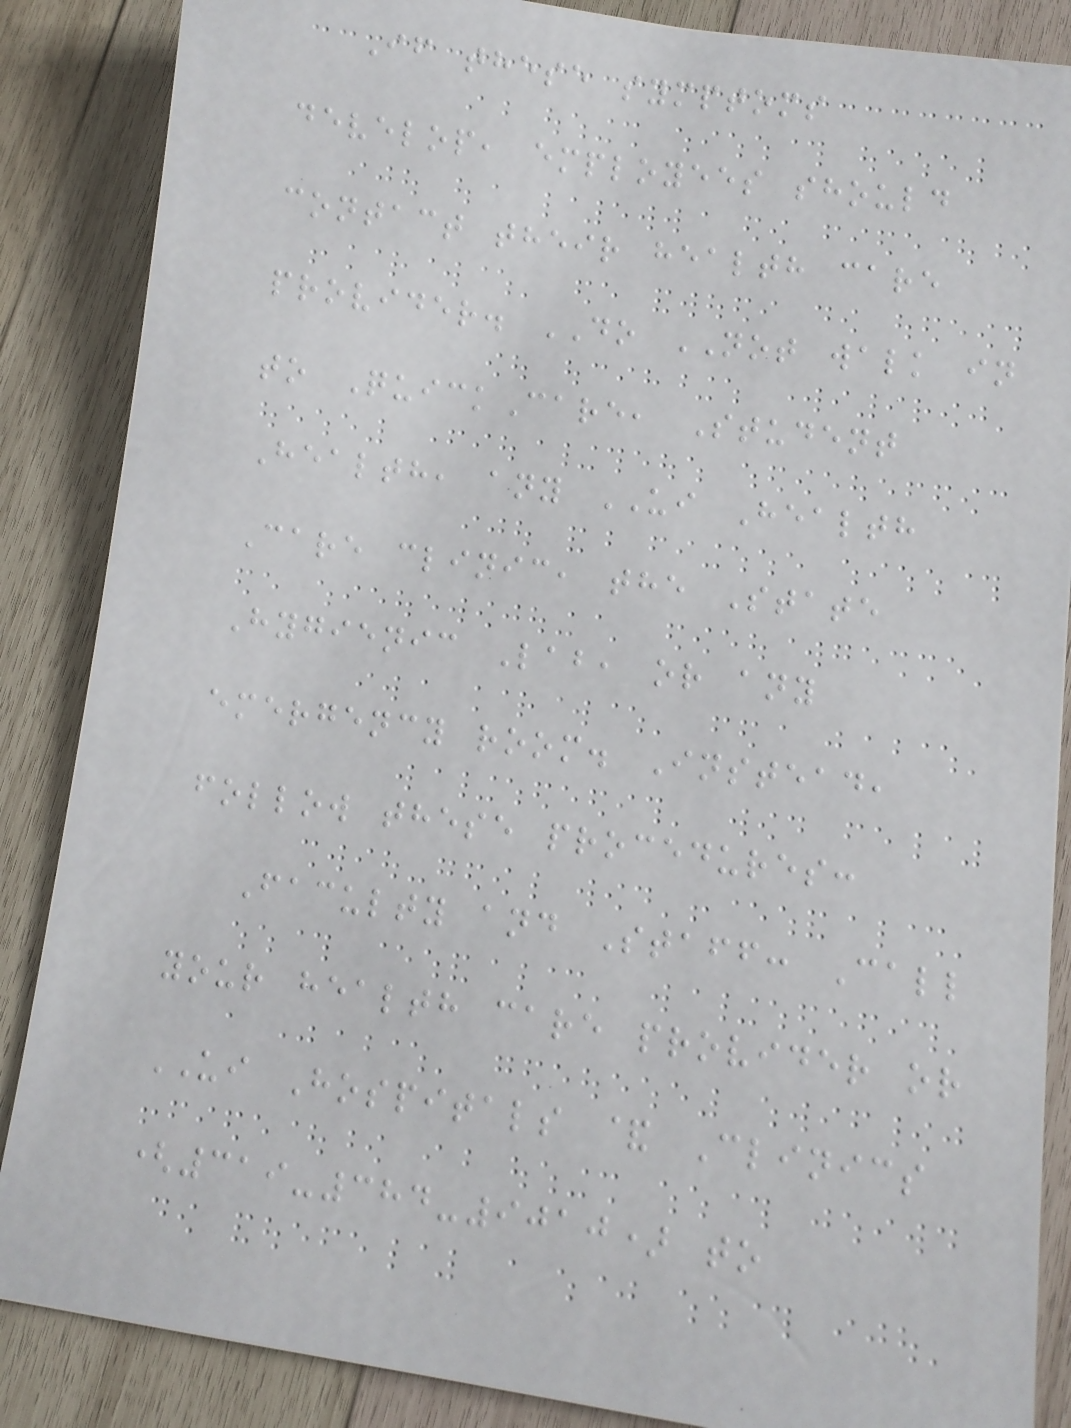If these symptoms
develop, employees should
contact their health care
provider. DO NOT walk in
to QuickCare, Student
Health, any UI Health
Care clinic, the State
Hygienic Lab, or any
emergency room. Instead,
follow these procedures:
Faculty and Staff: Call
your health care provider or
UI Hospitals & Clinics
(319-384-9010) to
